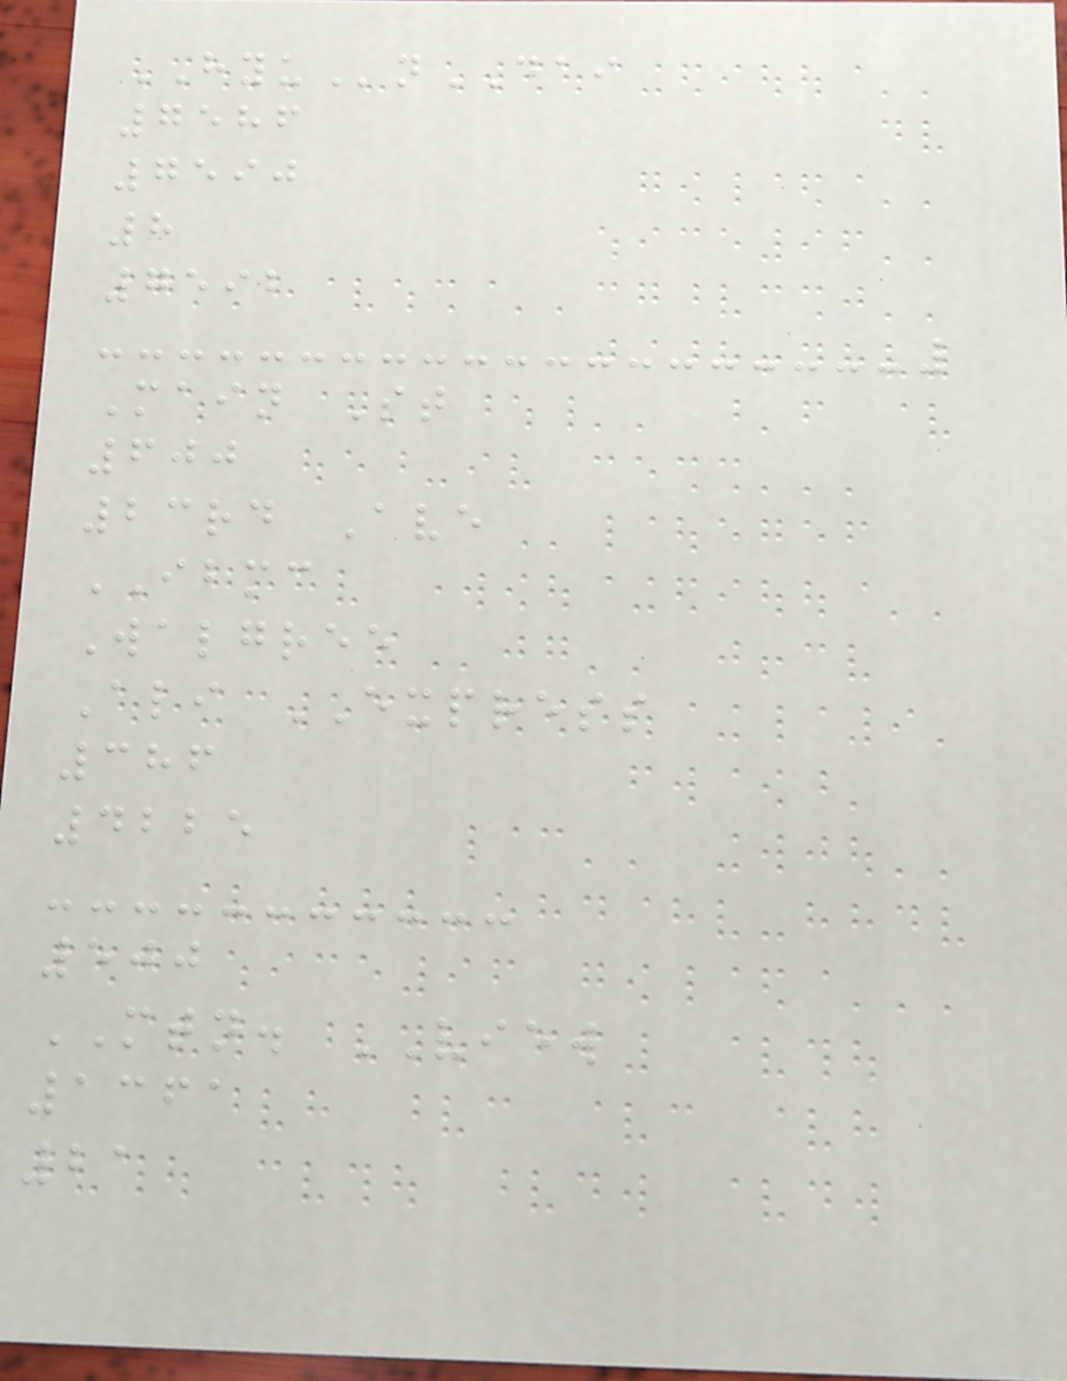HYUnDAI
7586
7590
8
7592
Main St
600
23rd Ave
IBMC
Walgree
Ali EXPRESS
386
4225
500
MTN. VIEW
1361
21
